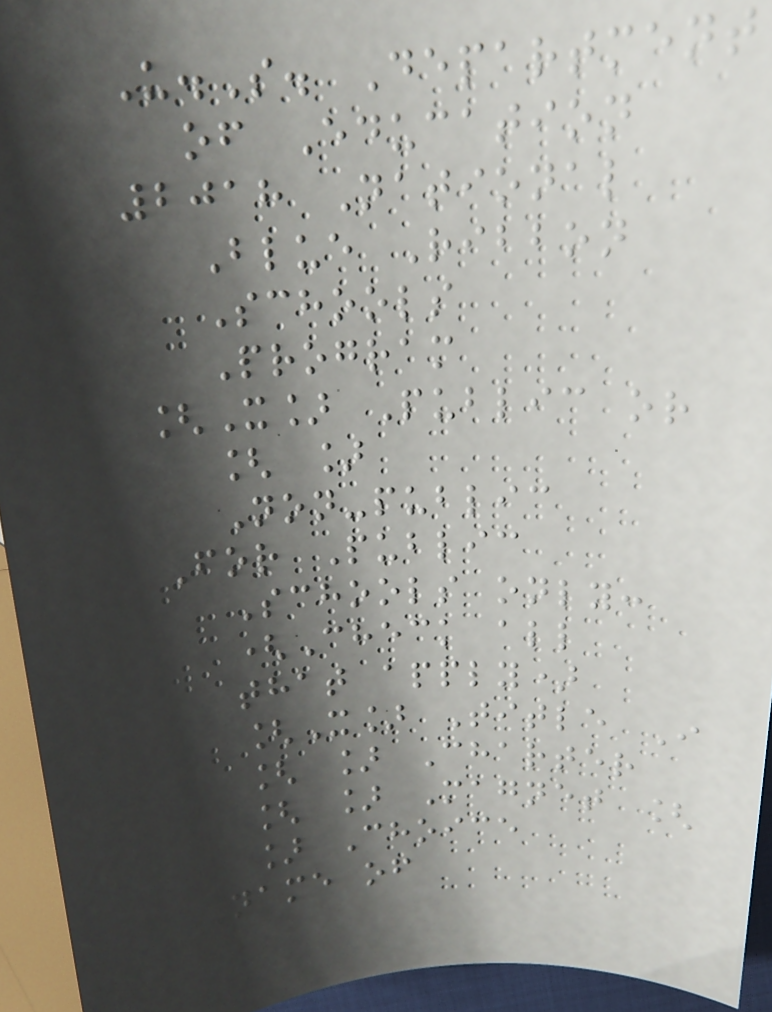U.S. Department
of Education
2018 National
Blue Ribbon
Schools
Program
[X] Public or
[ ]
Non-public
For Public
Schools only:
(Check all
that apply)
[X] Title I
[ ] Charter
[ ] Magnet [
] Choice
Name of
